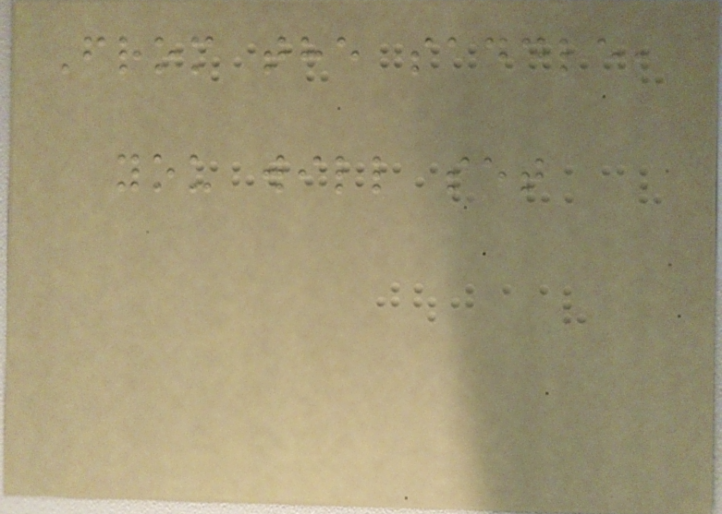From the saddle,
you will set
